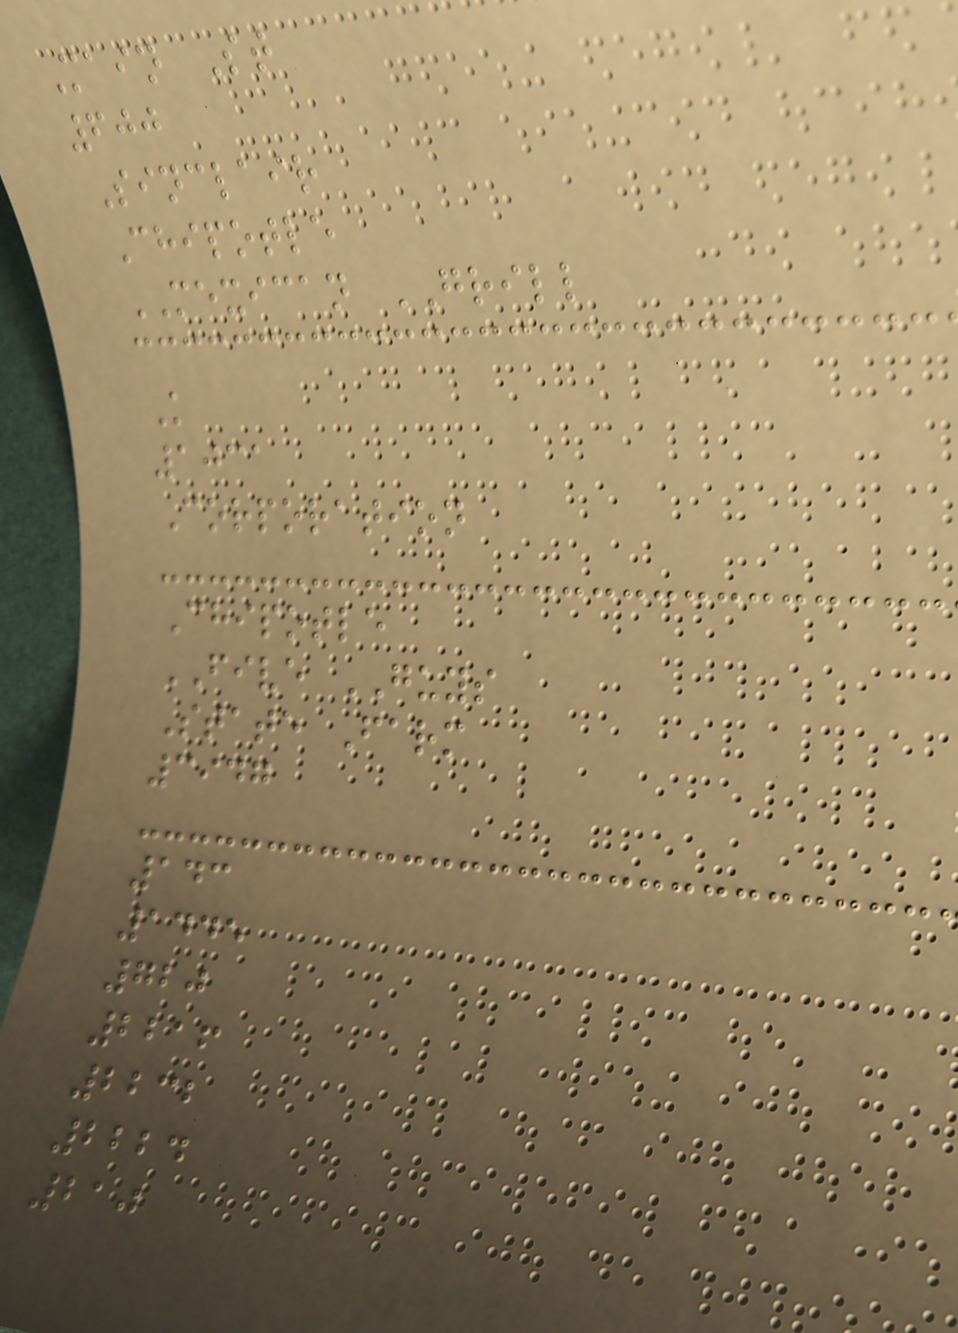Main St
600
Sinclair
Chipotle
MEXICAN GRILL
K
1031
Corporation
Chipotle
FIVE GUYS
State Farm
3947
143
1445
720
2216
2232
2224
210
